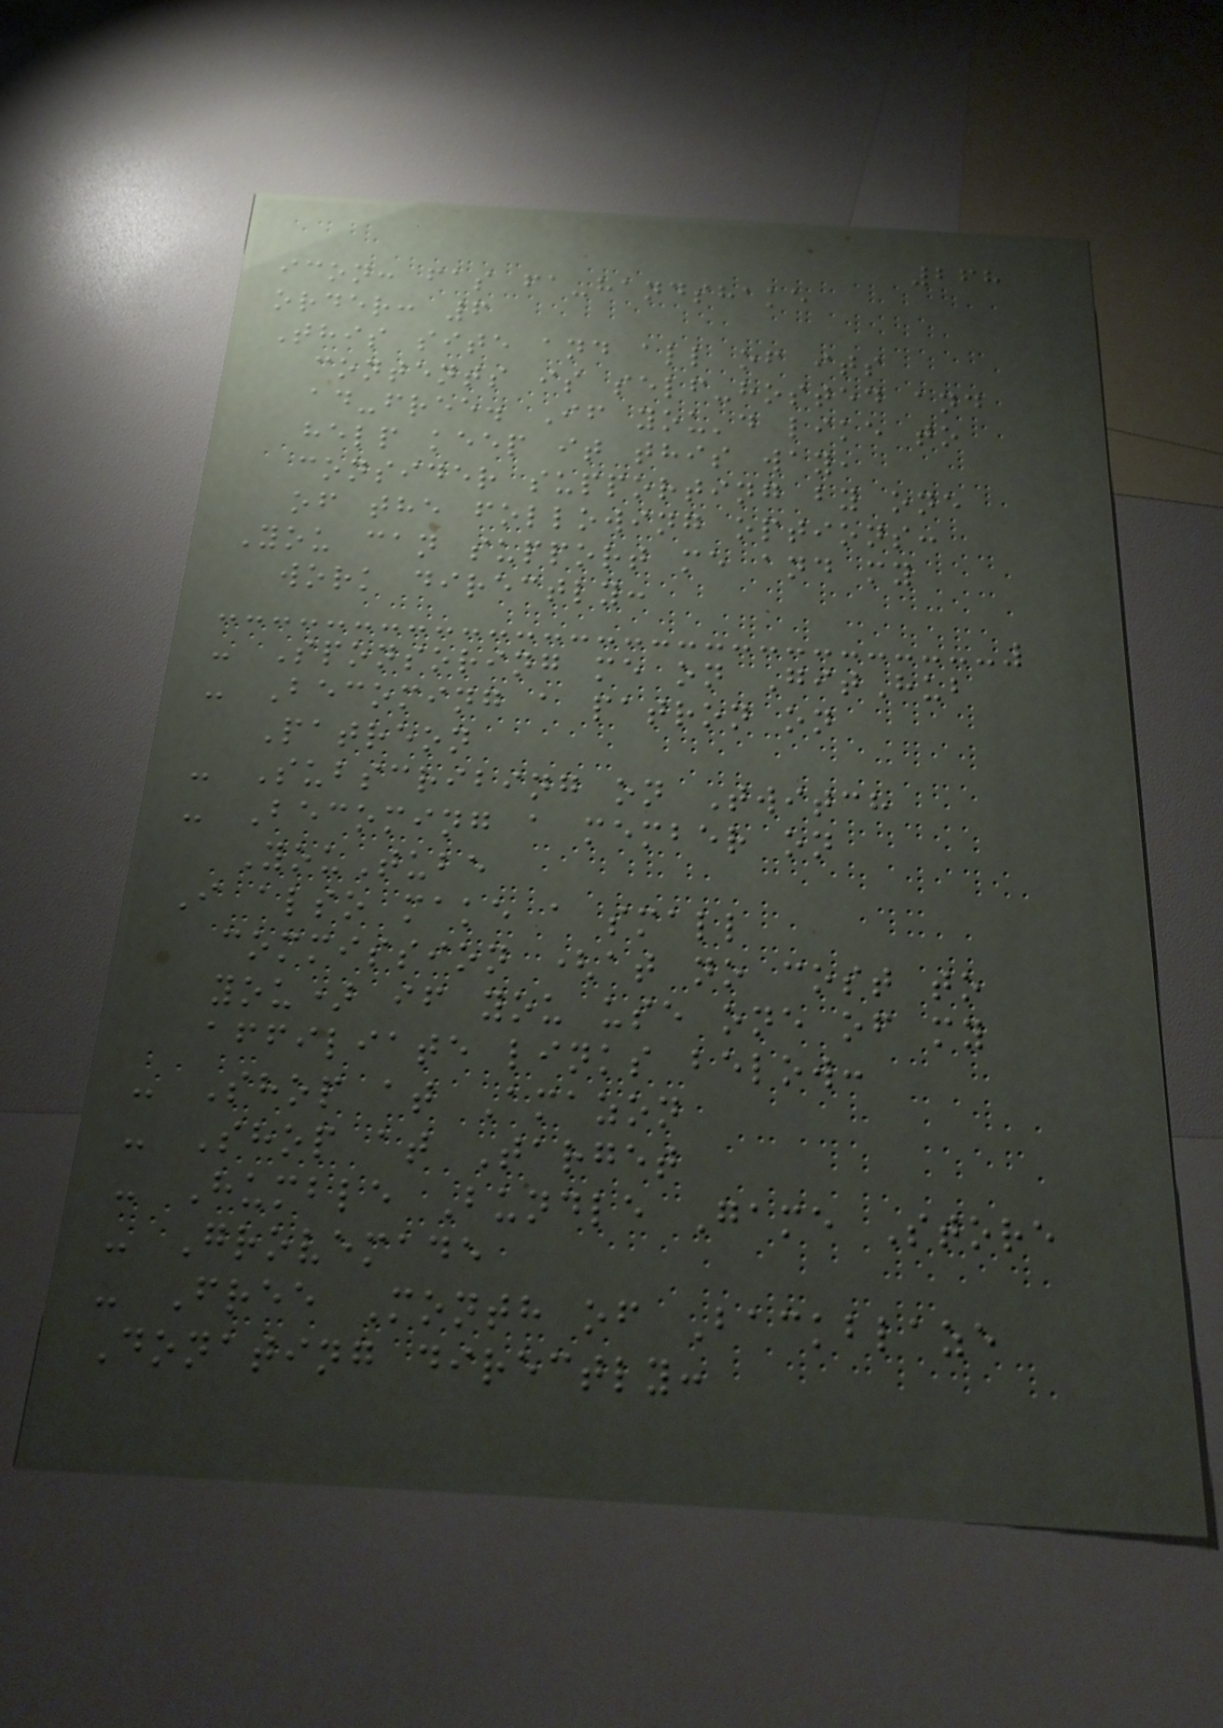268
icon: fas fa-handshake
order: 6
This site and all of its
contents is self-hosted and
ad-free. If you'd like to
help keep it this way,
consider supporting by one
of the following options:
You can support me and my
work directly:
- Sponsoring me on GitHub
- Becoming a patron on
Patreon
- Subscribing on Twitch
- Becoming a member on
YouTube
I also make a small
commission (at no cost to
you) if you use one of my
affiliate links below:
- Shop at Amazon
- Shop at Target
- Humble Bundle Game Store
- Grovemade
- Free Month of Backblaze
Donating directly:
